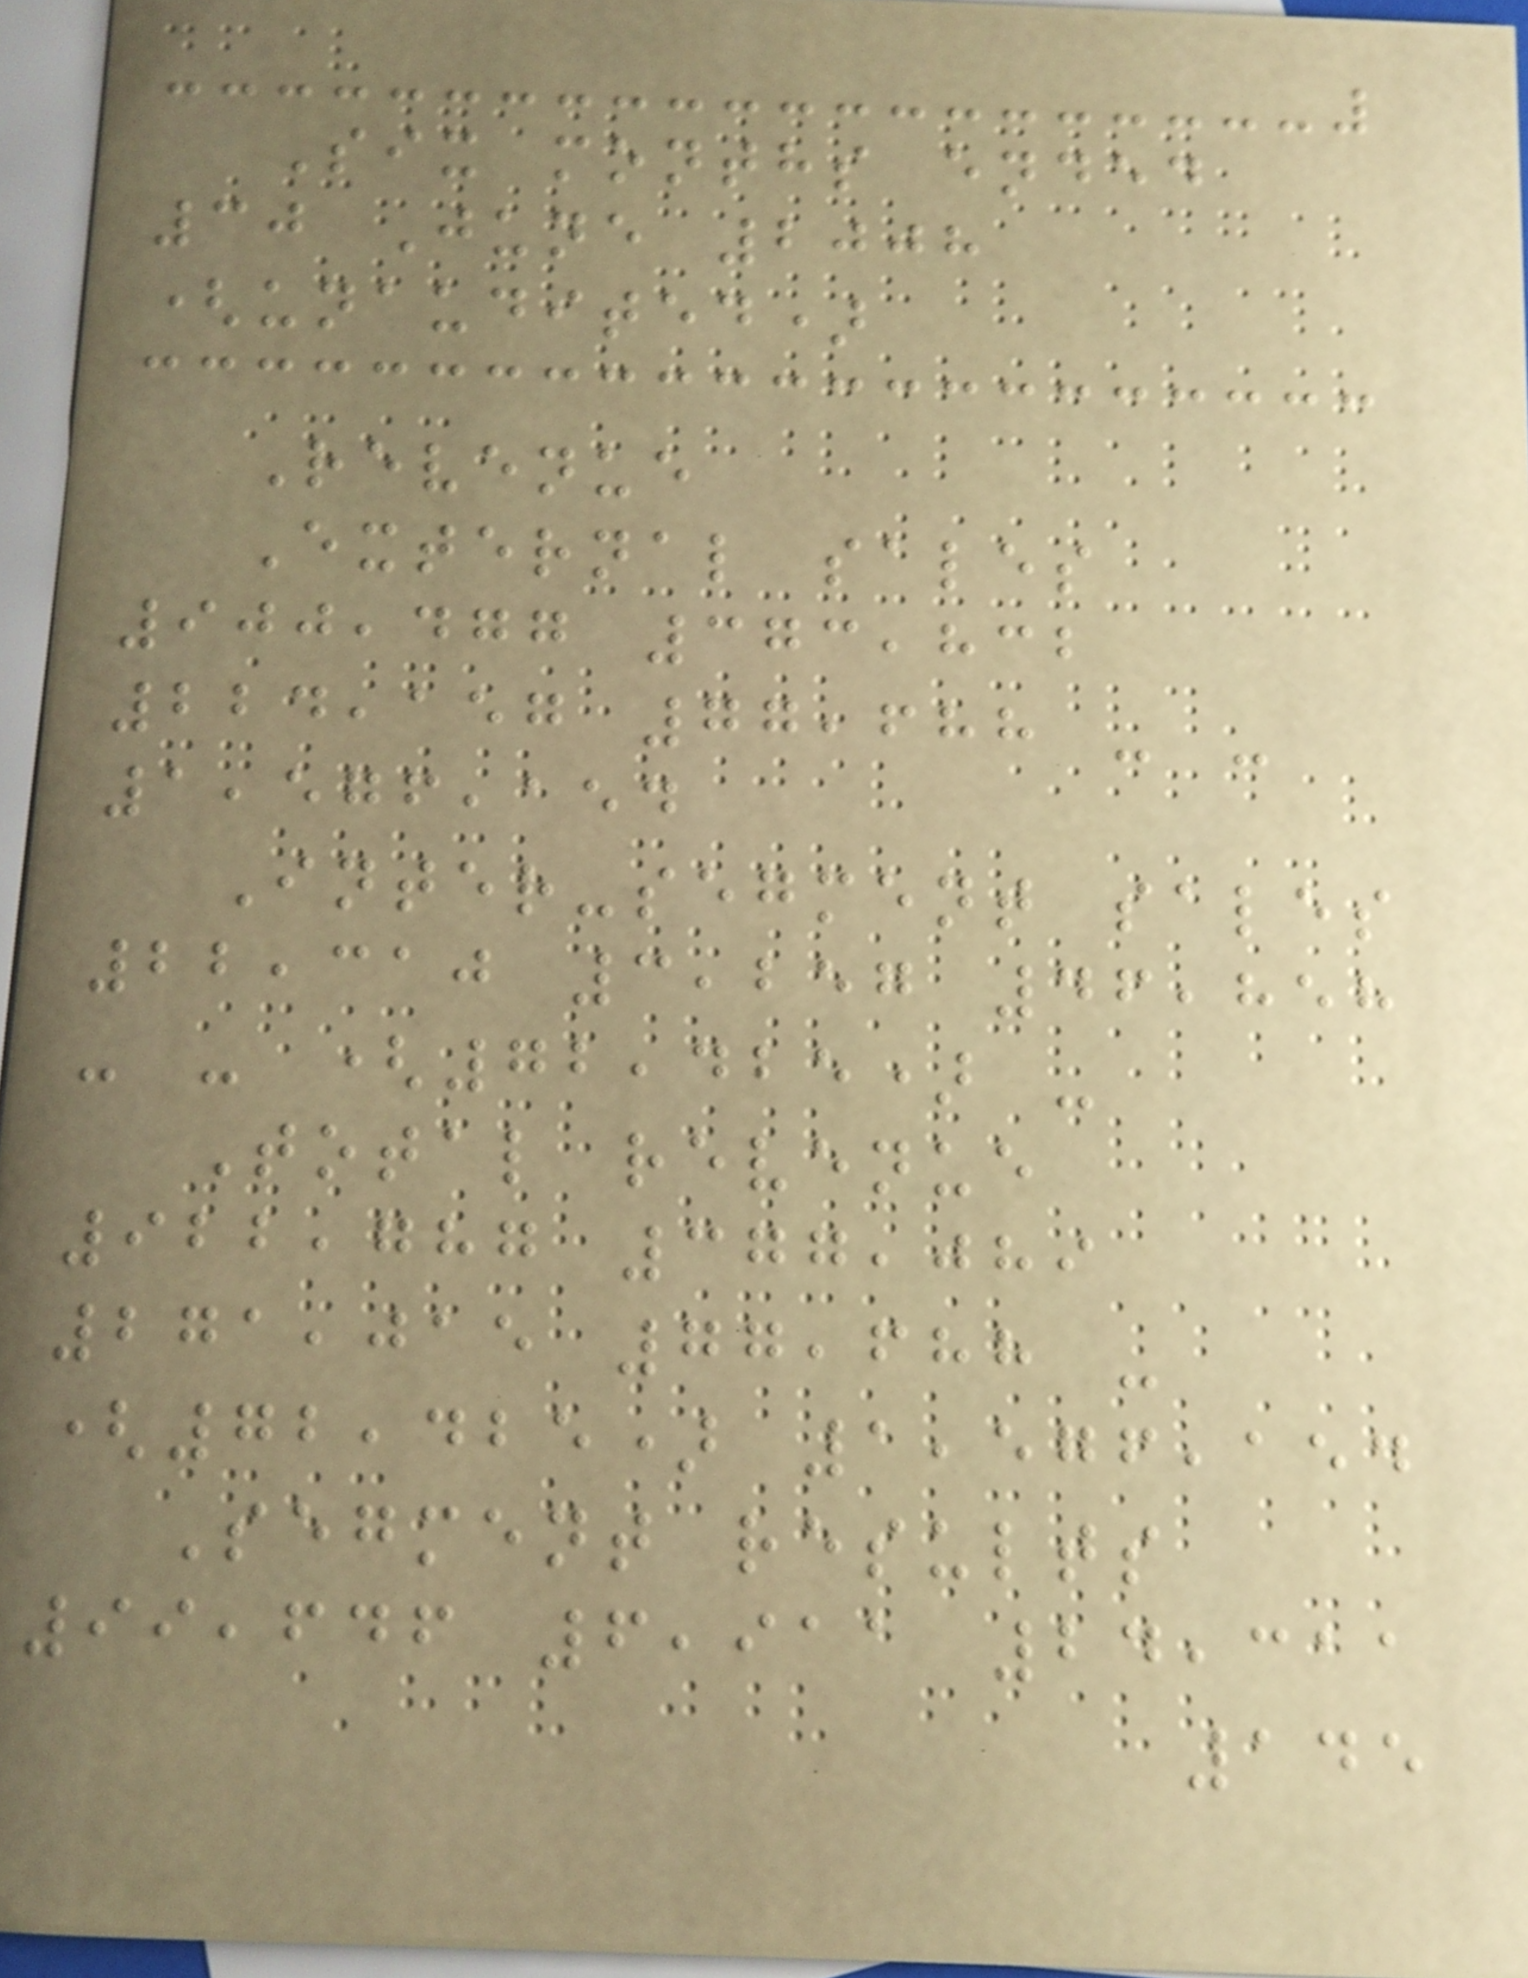Six months ended
30 June 2008
(unaudited)
Revenue
External sales
900,477 373,832
224,157 77,688 - -
1,576,154
Inter-segment sales
22,310 3,257 46,858
- - (72,425) -
Total revenue
922,787 377,089
271,015 77,688 -
(72,425) 1,576,154
Segment results
99,646 6,911 24,311
145
